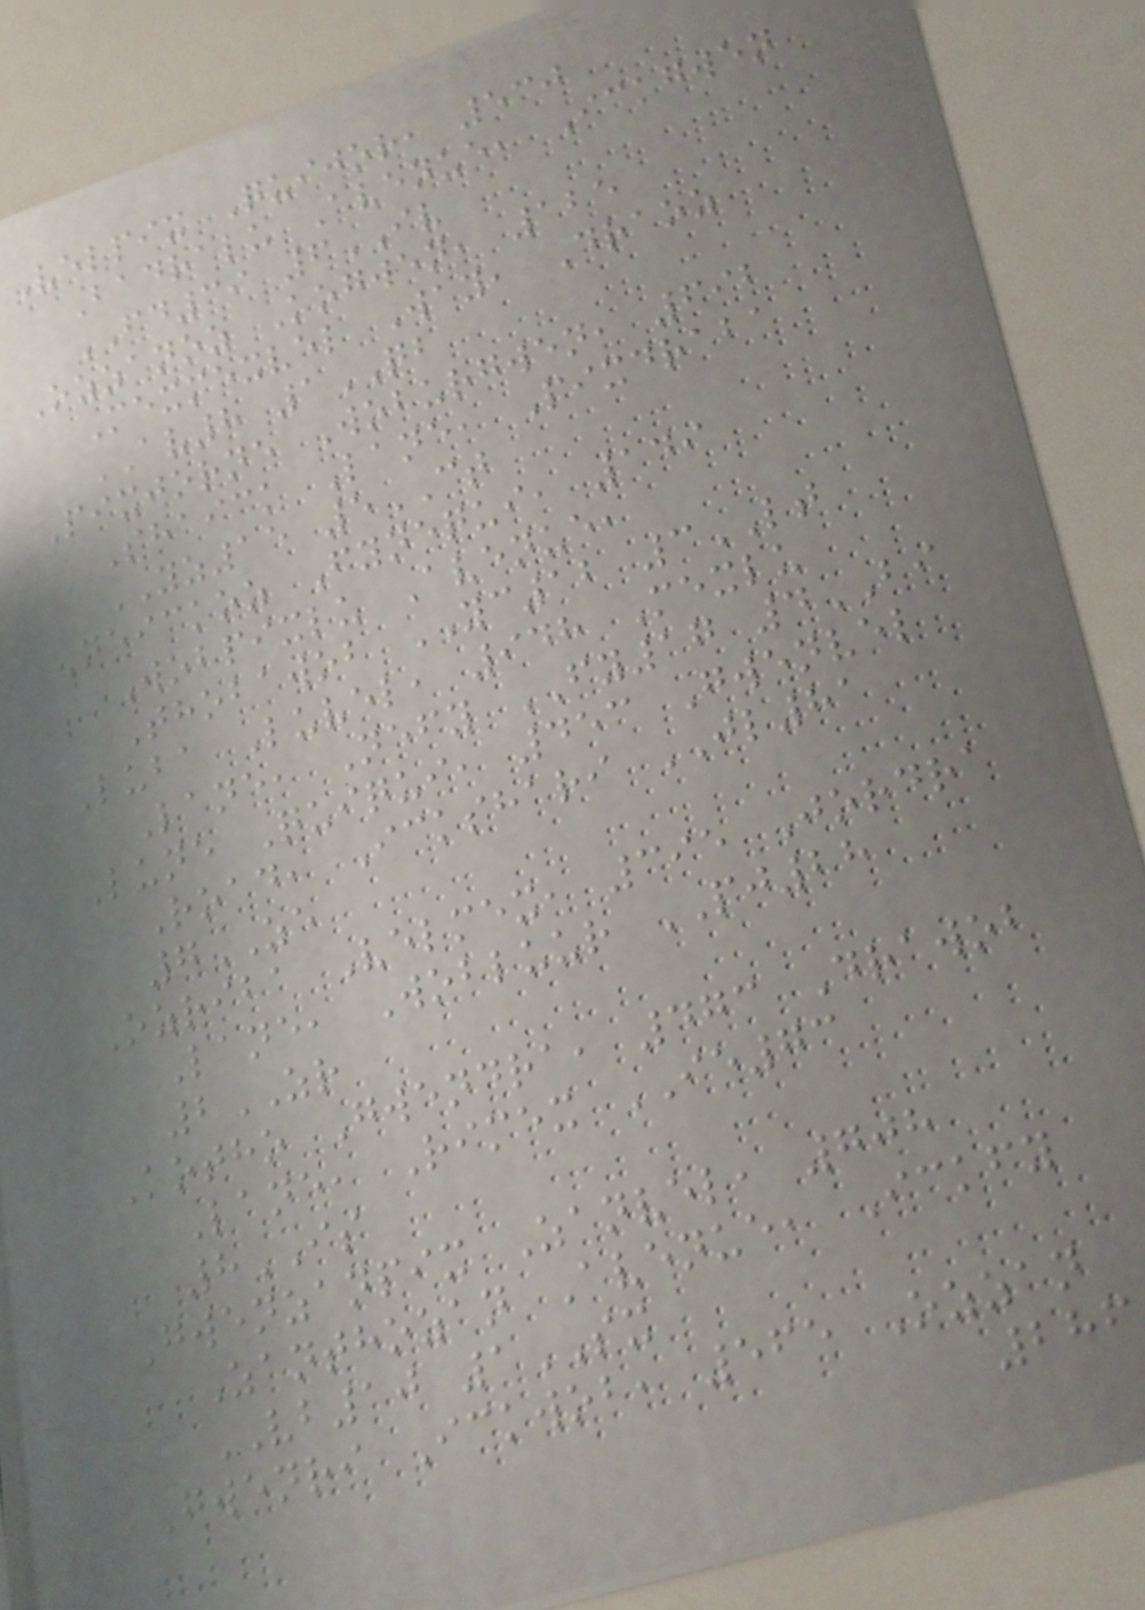Velpix Quijor, 530
Badralu Avenue, Ickgwen
FD39 6IV
Ozzanoz Kogwen, 125
Mexmexvel Way, Draoz
AV8 1QB
Pixjorne Woburgwen, 692
Shaick Lane, Pixdraba
YZ15 5CT
Neickoz Fynequi, 149
Wobpixlu Avenue,
Thobawob YC12 3LT
Luba Luvel, 948 Mexlu
Lane, Nefy FY17 4BI
Lune Quiqui, 453 Gwenvel
Road, Ickshari JL81
7ZE
Ozriba Velmex, 395 Jordra
Lane, Wobluur PJ28
2ZR
Kotho Gwendra, 473 Drawob
Lane, Rimex IE73
8IS
Gwenzanpix Zanvel, 708
Zanthozan Avenue, Ickfy
VB10 1SX
Gwenri Ickwob, 565 Ozzan
286
